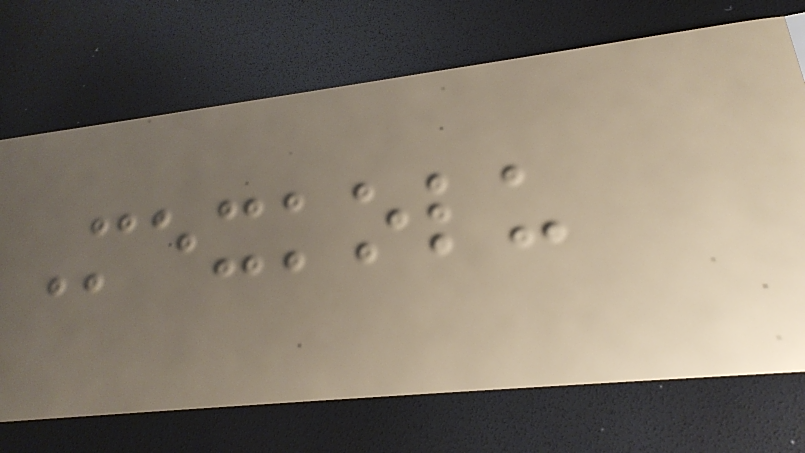Mexkolu
